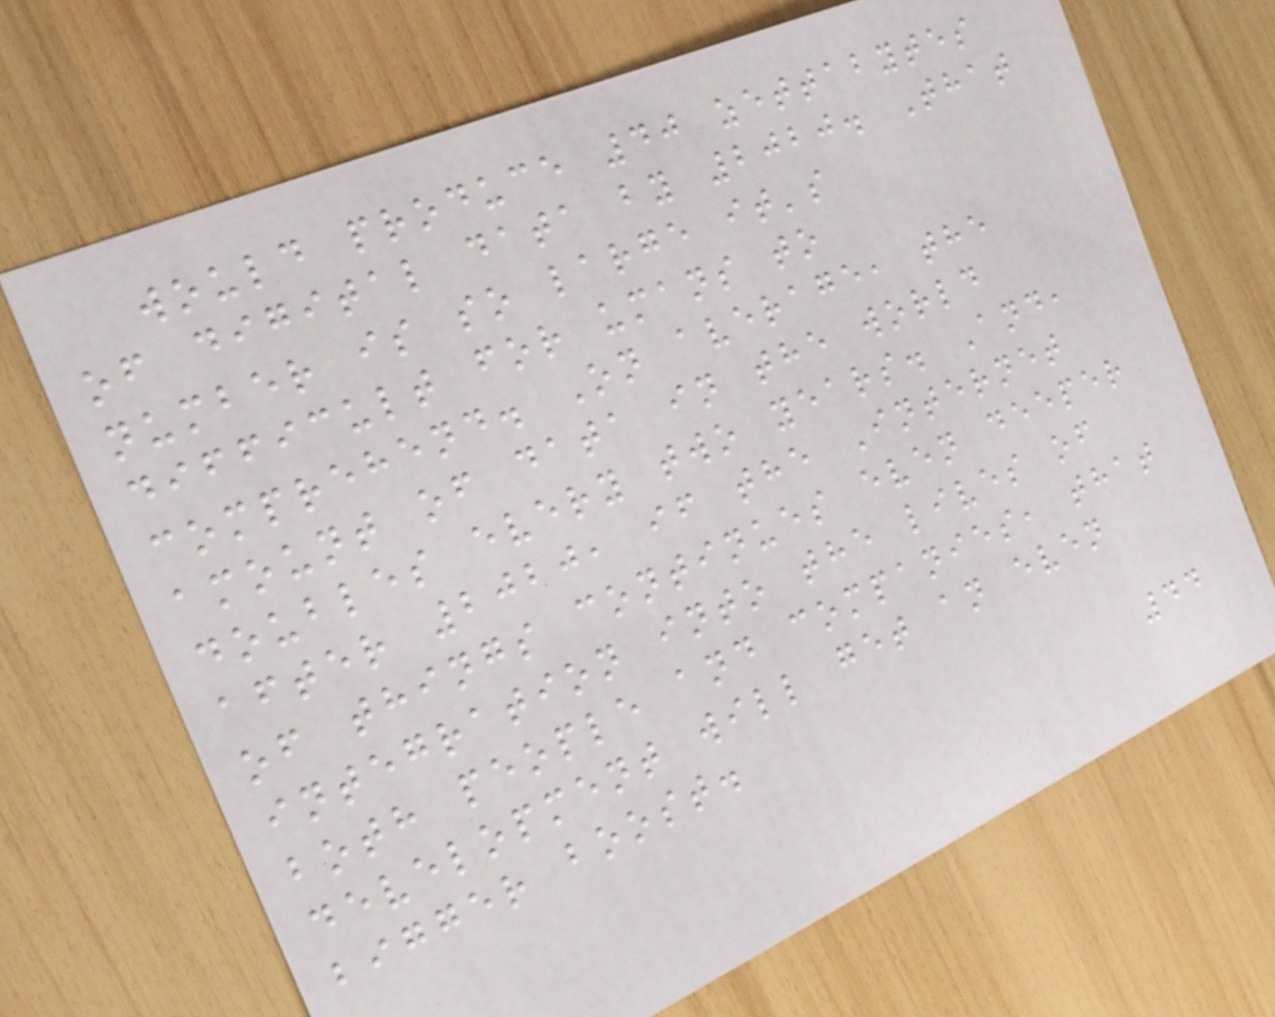would produce 40 zettabytes
of digital data by 2020. That
number is so large it's
difficult for umans to
comprehend. On average, the
amount of data in the world
doubles every two years. And,
after 2020, if the Internet
of things continues even deeper
integration into the lives of
both people and companies, that
development will get an even
bigger boost.
44
